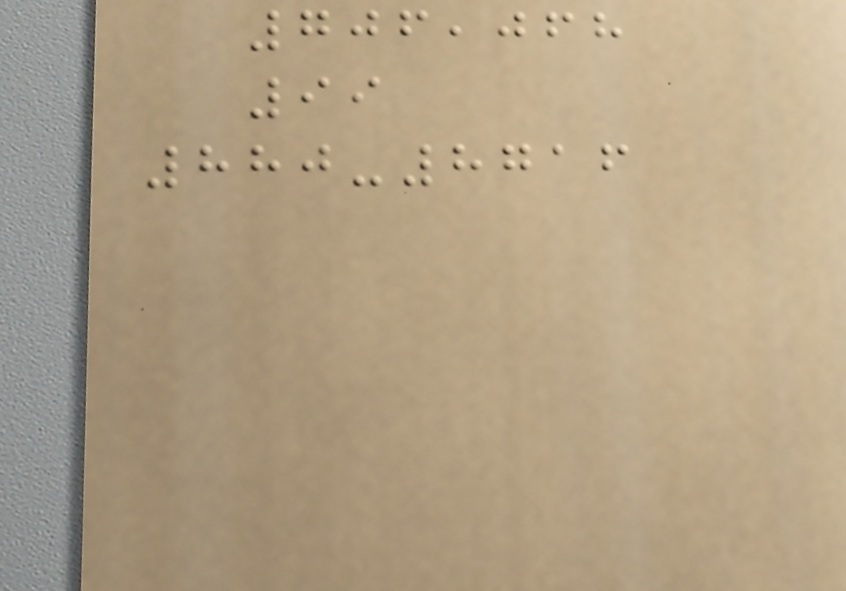706,068
99
880-8716
